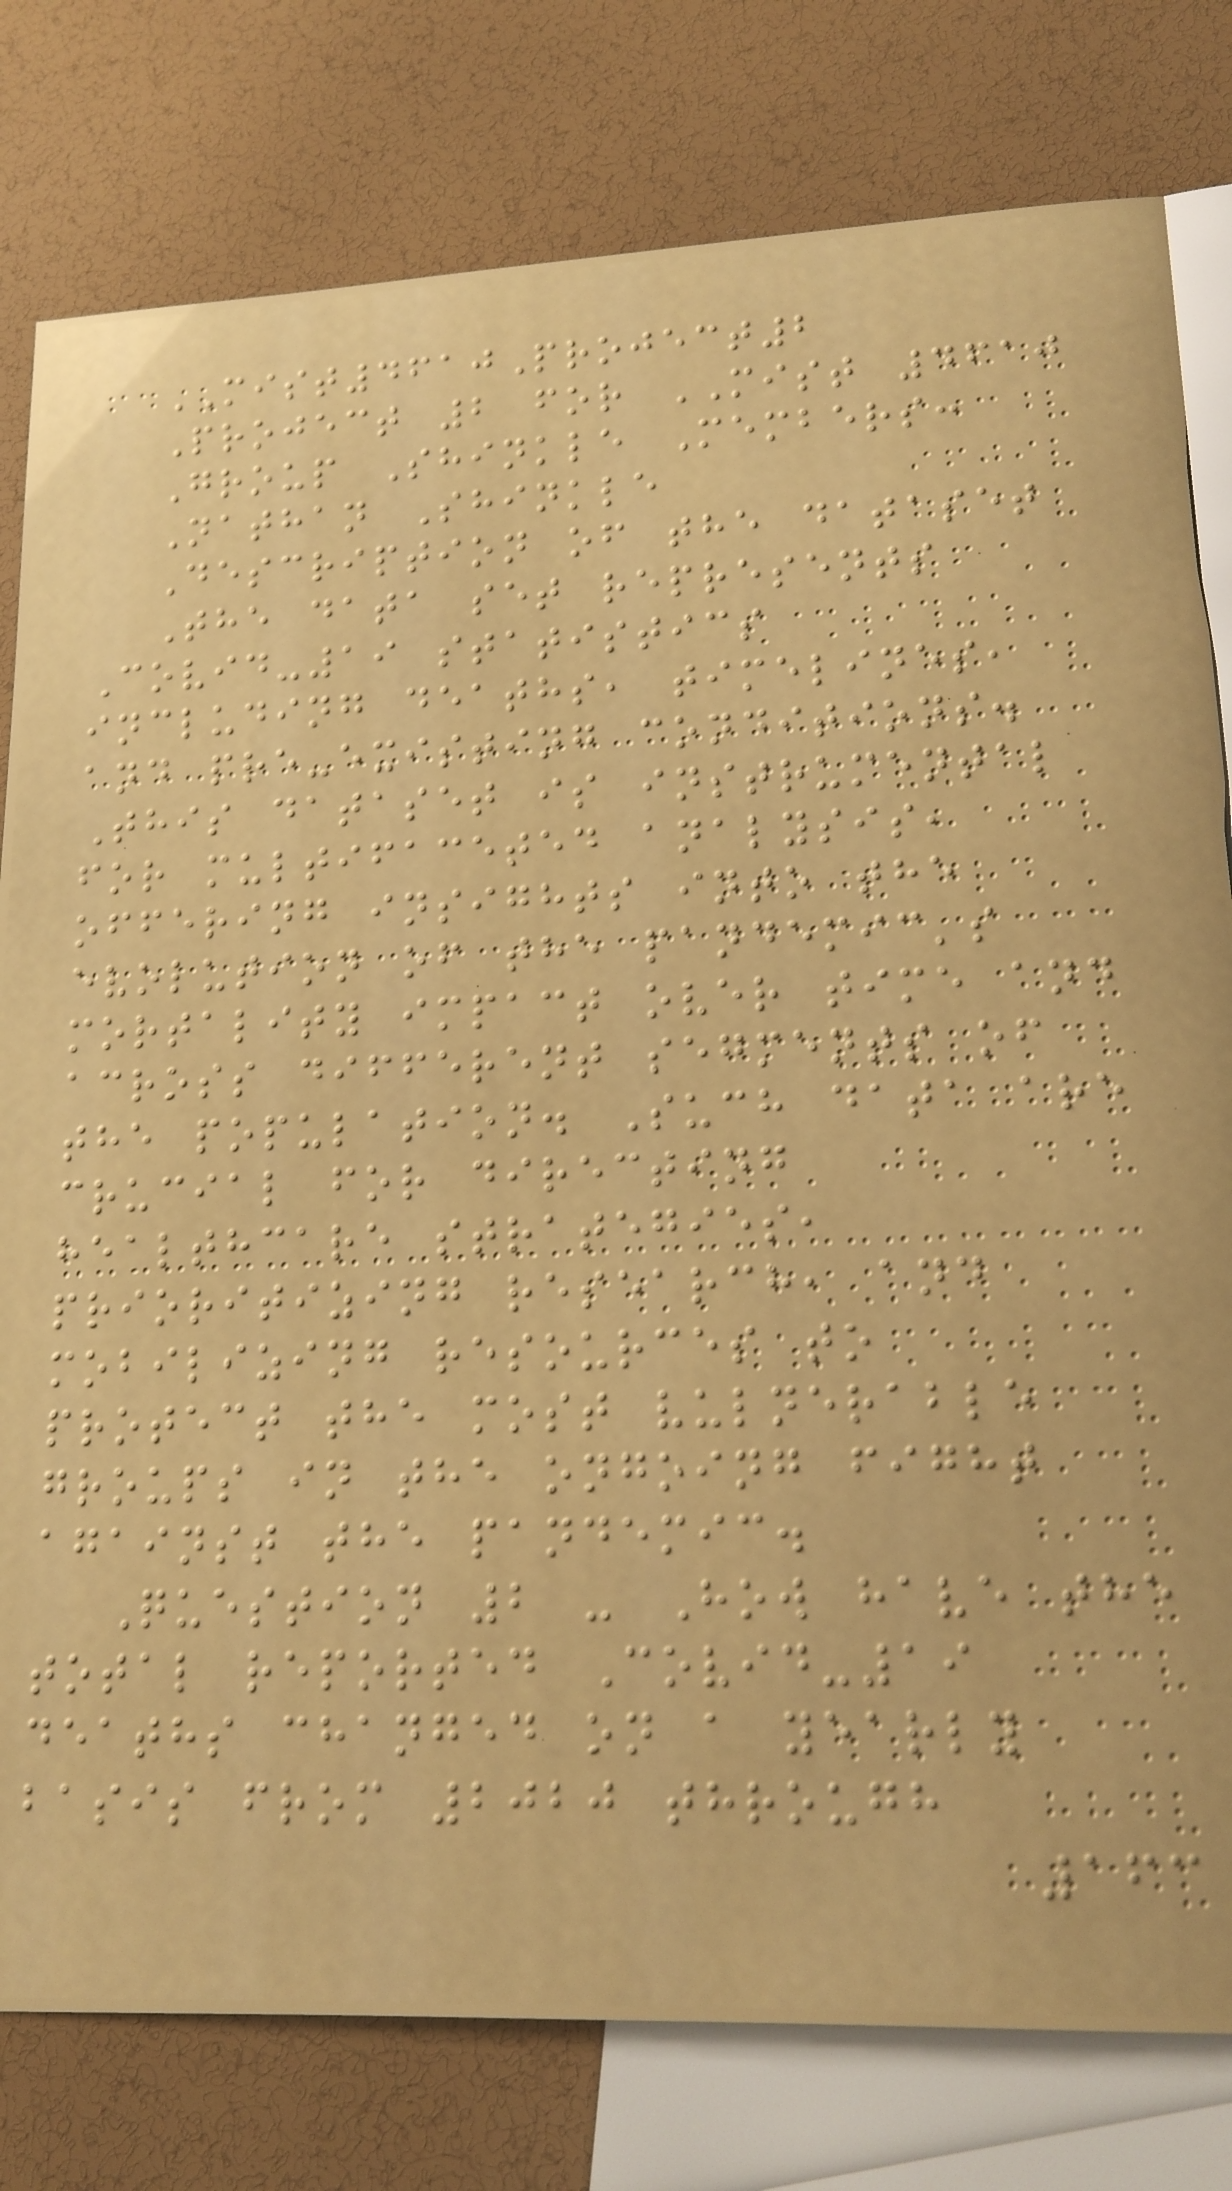MIST4610Project2
Project 2 for MIST 4610
Group Shinkle Members:
Nathan Shinkle
Description of the dataset
The data set represents
Covid-19 statistics
including deaths, timelines,
and pre-existing conditions.
This dataset is instrumental
for multifaceted analysis,
offering insights into the
evolution of the pandemic's
mortality impact over time and
across different segments of
the population. Such data are
crucial for directing
healthcare strategies,
prioritizing research, and
mobilizing resources to
protect the most vulnerable
groups in the ongoing fight
against the pandemic.
Question 2 - How have the
total reported Covid-19
deaths changed on a yearly
basis from 2020 through
163
